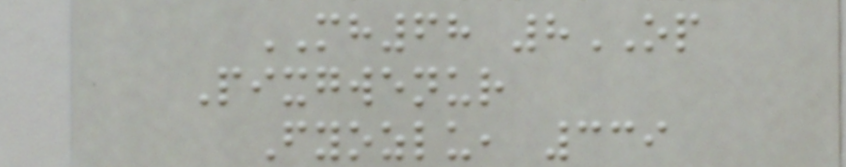MH68 8OP
Pixgwenur
Fyozlu, 339
